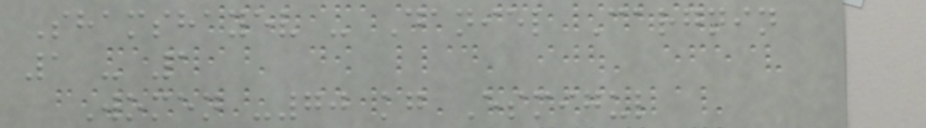Shamshayev - Daniel Cargnin
1 - 1
Women -70 kg Esmigul
